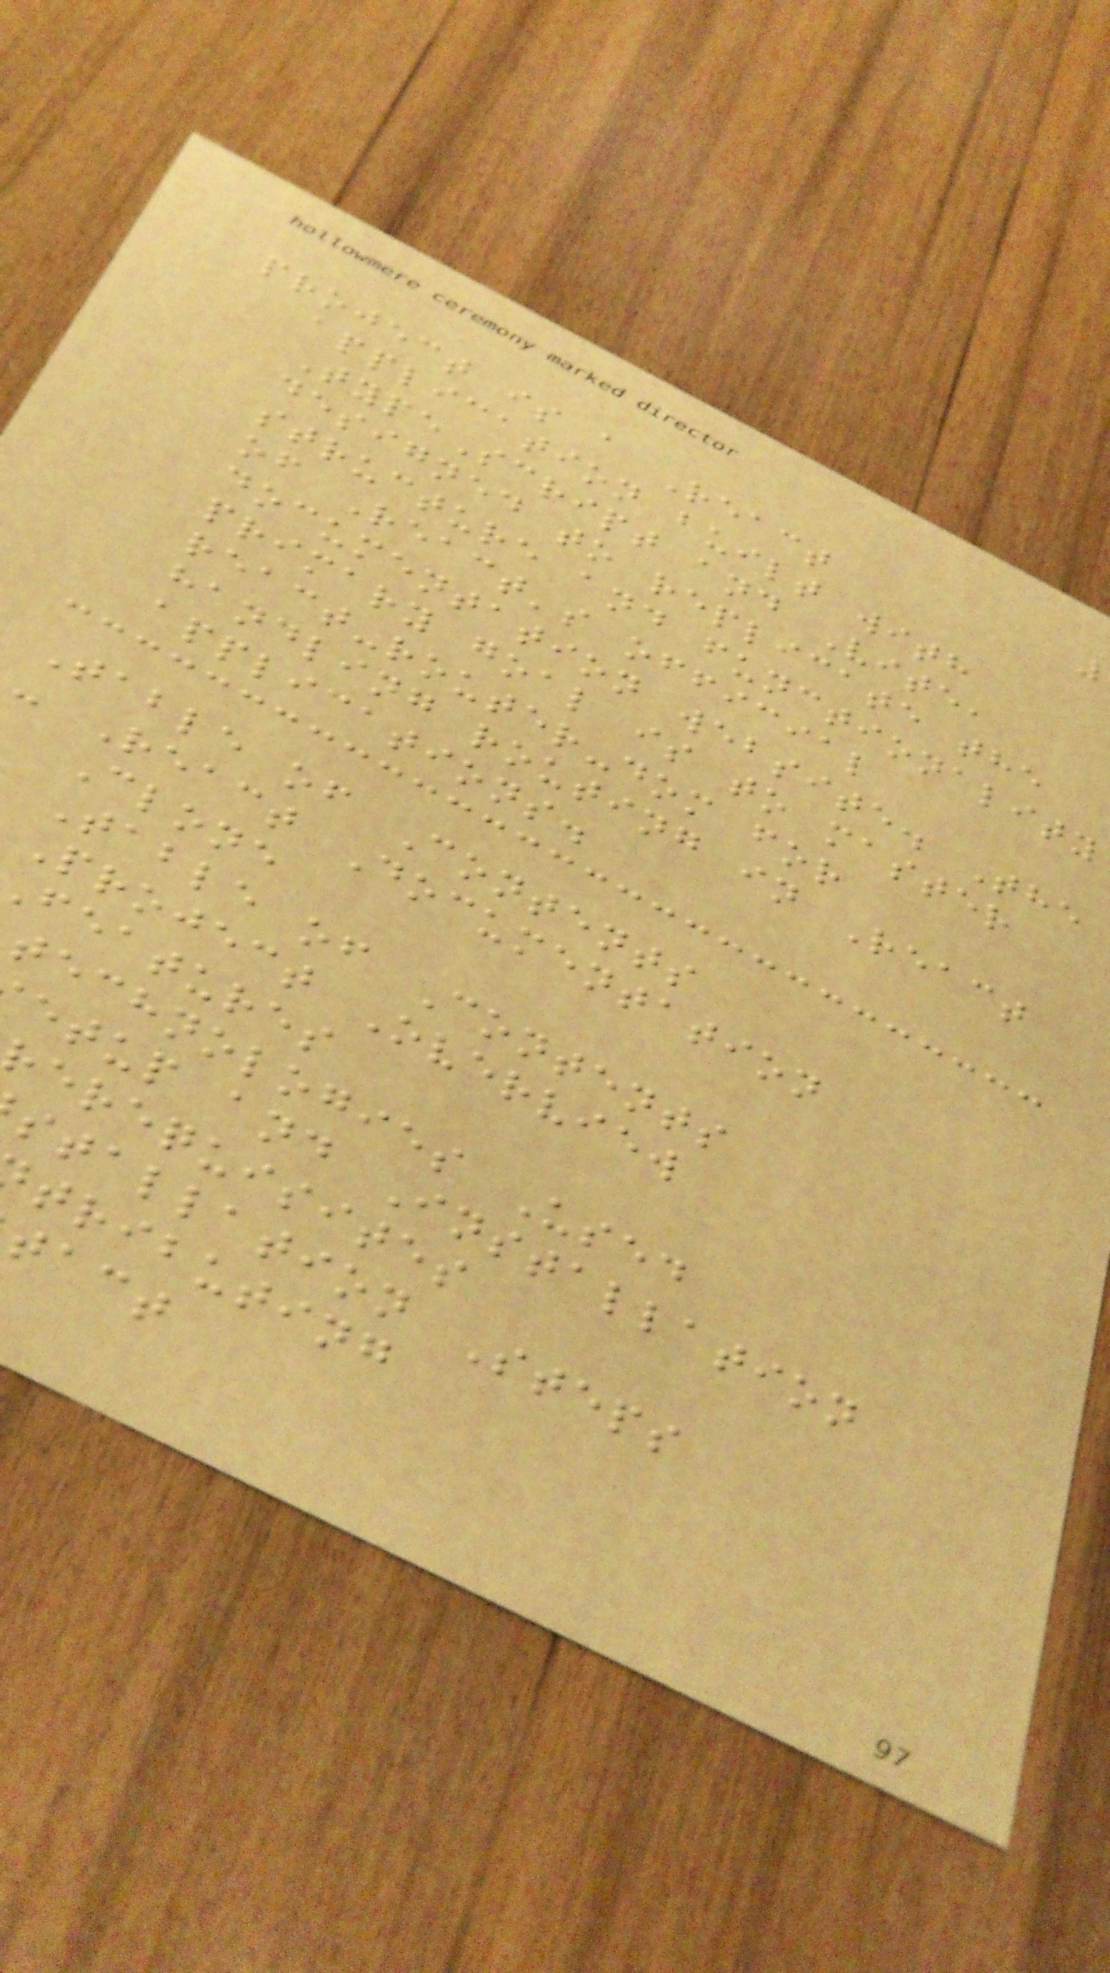project is a React
application built with
TypeScript and Vite,
designed to replicate the
structure and functionality
of React's official
documentation website. The
primary goal is to master
react-router-dom for
handling routing in React
applications.
Table of Contents
- React Documentation
Clone
Table of Contents
Project Overview
features
technologies Used
etup and Installation
erequisites
stallation Steps
tributing
tact
